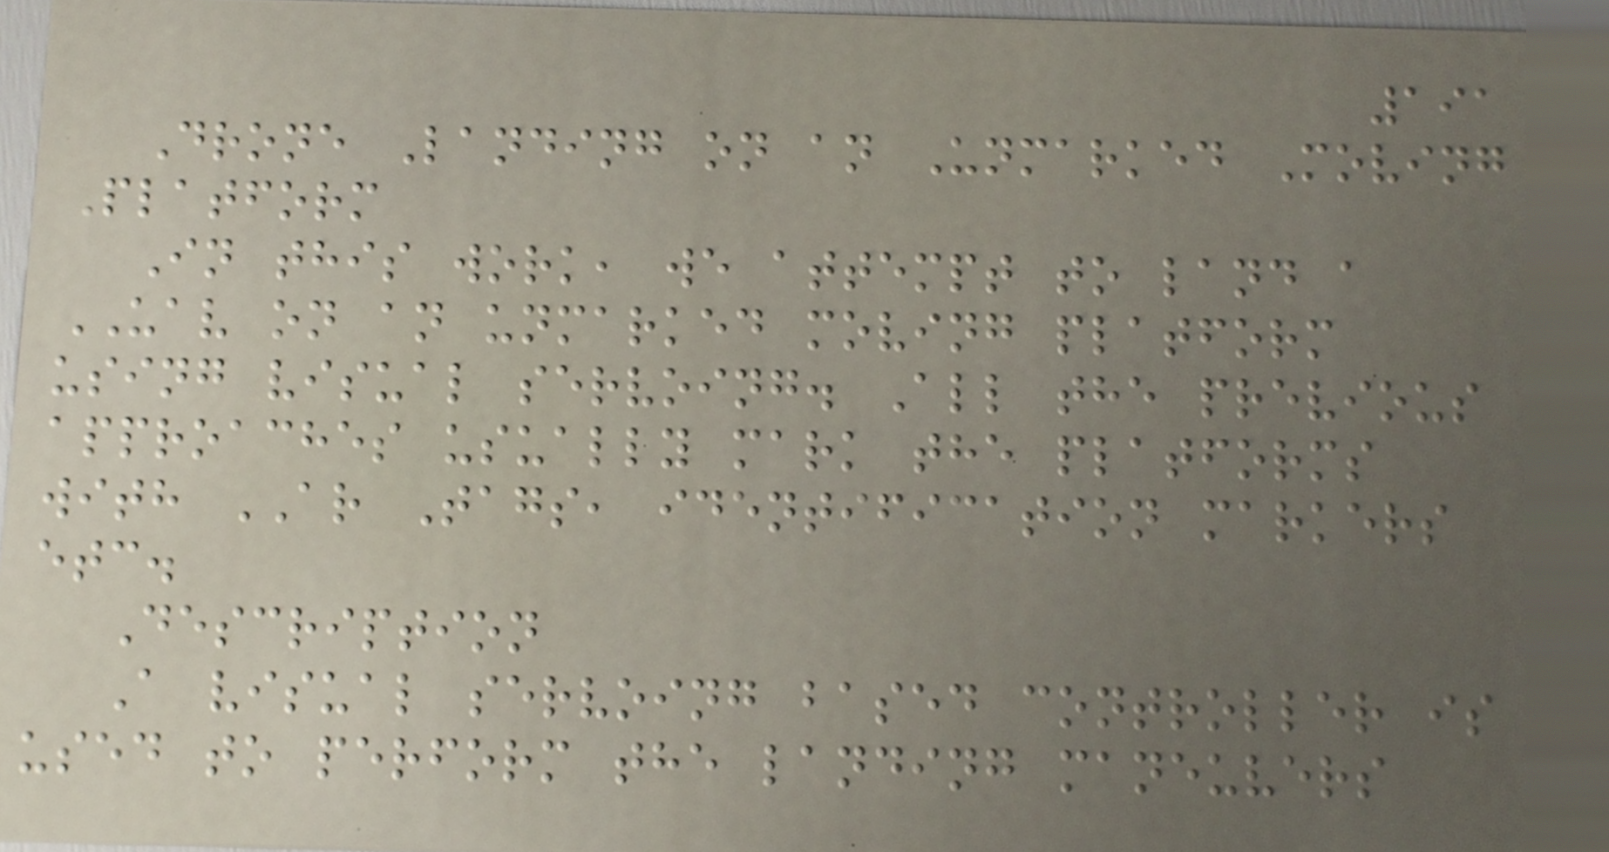191
Drone Landing on an Unmarked Moving
Platform
In this work, we attempt to land a
UAV on an unmarked moving platform
using visual servoing. All the previous
approaches usually mark the platforms
with AR Tags, identification markers
etc.
Description
A visual servoing based controller is
used to perform the landing maneuvers
